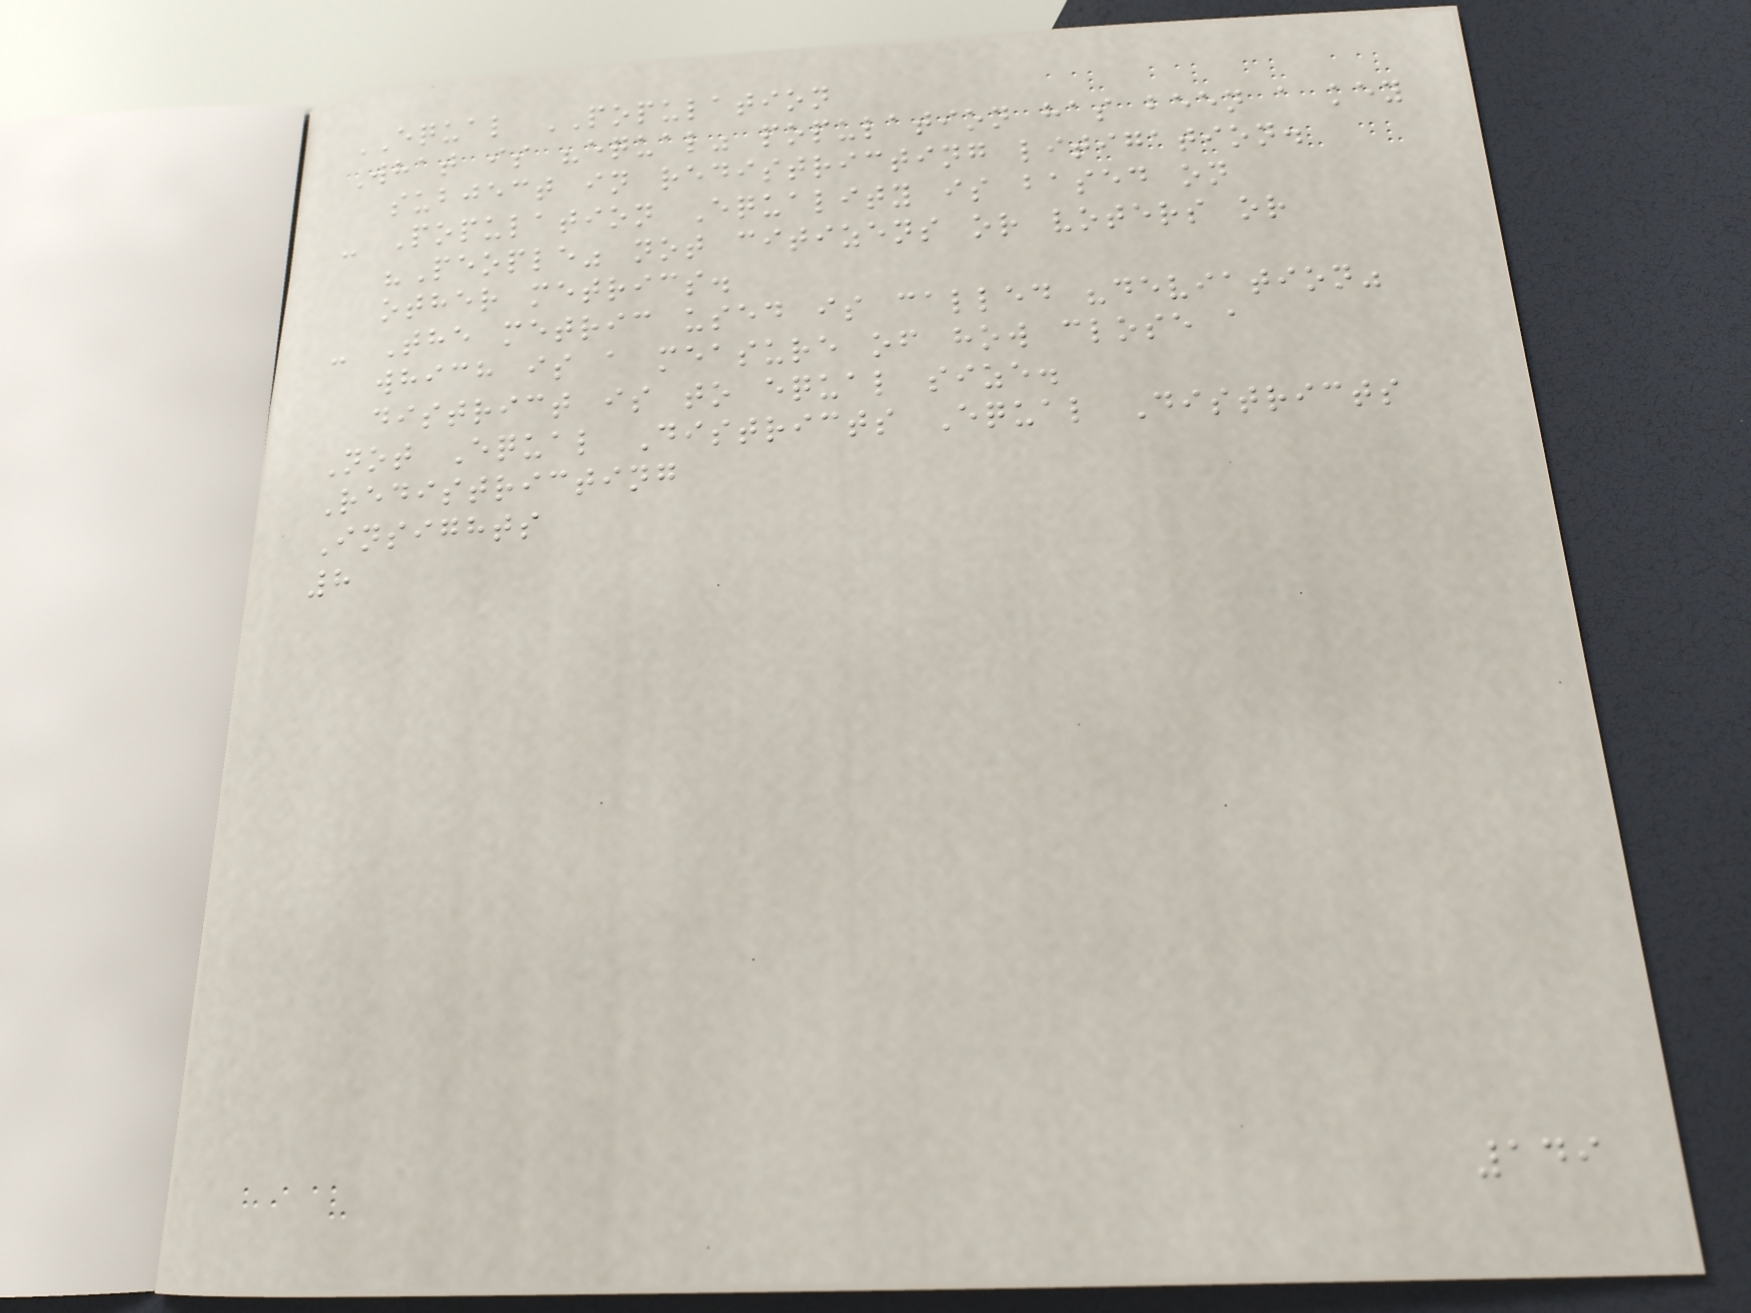EQUAL POPULATION
What is "equal" population has been a key
subject in redistricting litigation.
- Population Equality is based on
"People" not citizens or voters or
other metrics.
- The metric used is called "deviation"
which is a measure of how close a
district is to equal size.
Not Equal Districts Equal Districts
Redistricting
Insights
8
149
